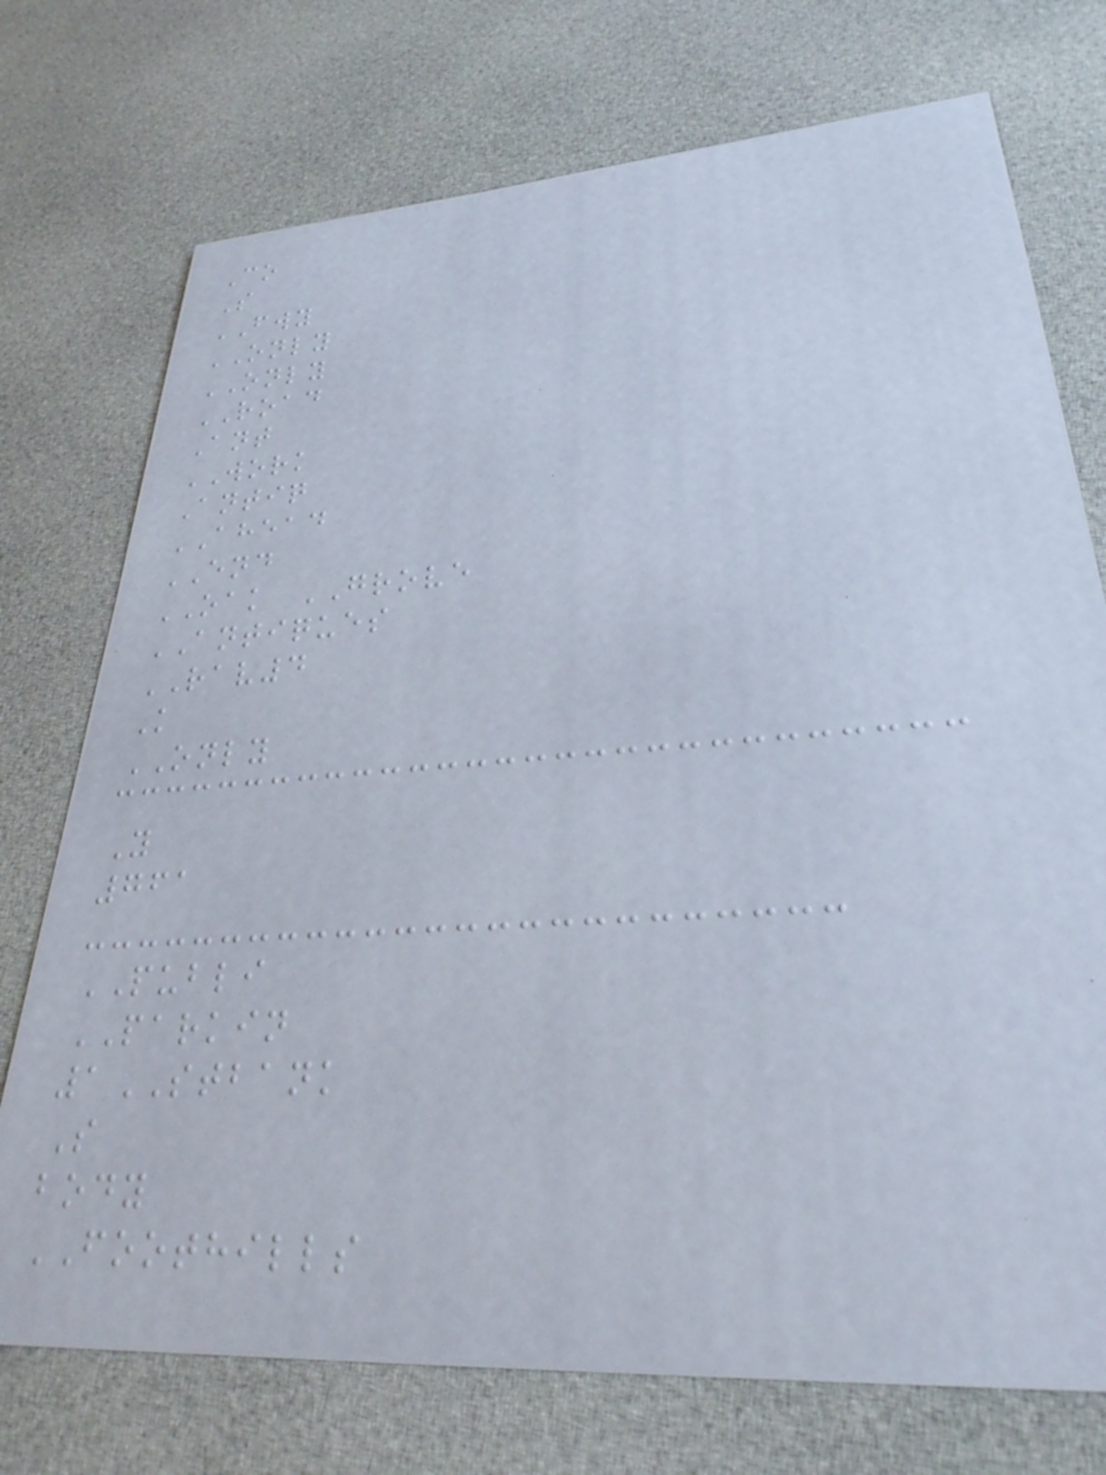Co
S
FWY
ONLY
ONLY
ROAD
Ant
WORK
Antiq
AHEAD
END
OAK GROVE
ANTIQUES
RAV4
K
ONLY
Y
761
PUBLI
PARKIN
1STBANK
S
body
FOOTHILLS
